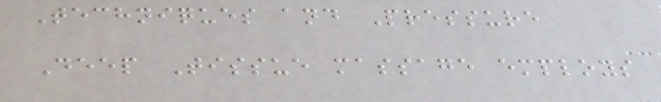Techniques and Pressure
Deep Tissue massage employs
